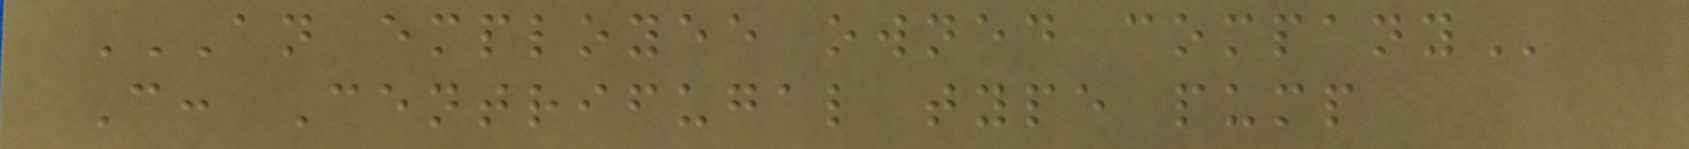AN EMPLOYEE OWNED COMPANY
C: Centrifugal type pump
